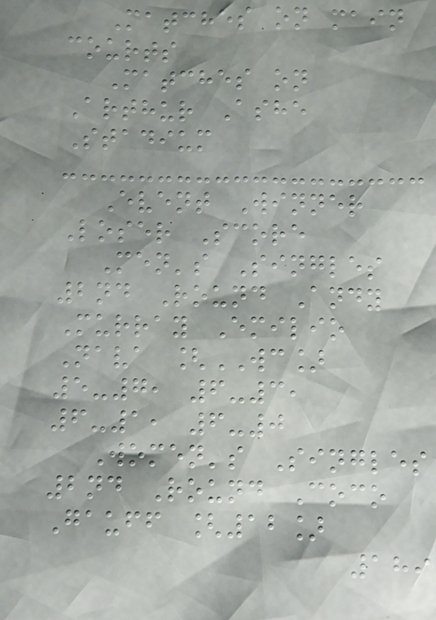Matches on main
courts
Matches on
Arthur Ashe
Stadium
Event Winner
Loser Score
Men's Singles
2nd Round Andy
Murray Emilio
Nava [WC]
5-7, 6-3,
6-1, 6-0
Women's Singles
2nd Round Coco
Gauff [12]
189
